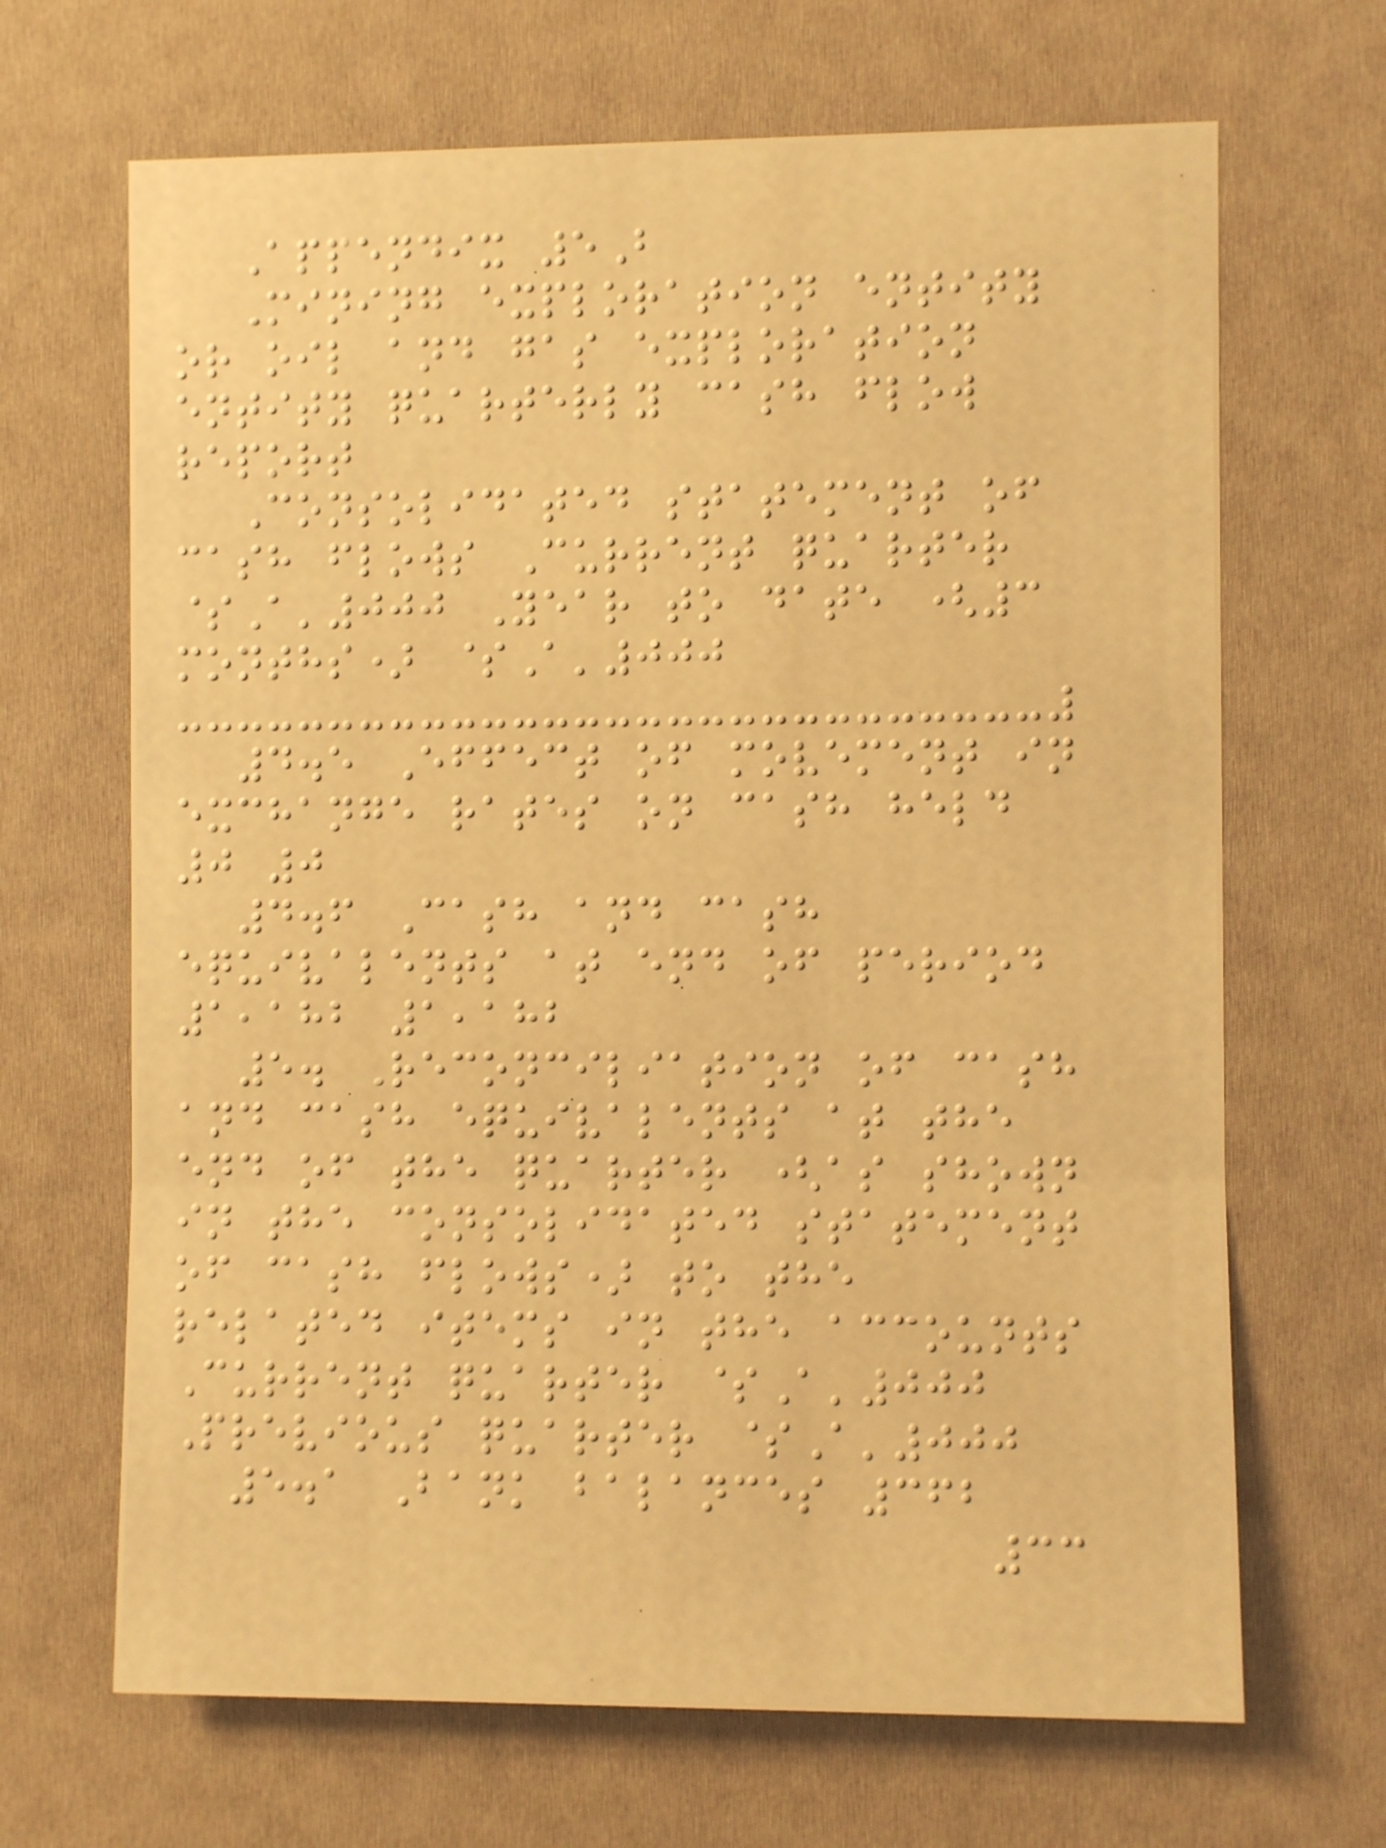Appendix 5B
Mining exploration entity
or oil and gas exploration
entity quarterly cash flow
report
Consolidated statement of
cash flows Current quarter
$A'000 Year to date (3
months) $A'000
4.5 Effect of movement in
exchange rates on cash held
0 0
4.6 Cash and cash
equivalents at end of period
1,182 1,182
5. Reconciliation of cash
and cash equivalents at the
end of the quarter (as shown
in the consolidated statement
of cash flows) to the
related items in the accounts
Current quarter $A'000
Previous quarter $A'000
5.1 Bank balances 362
33
